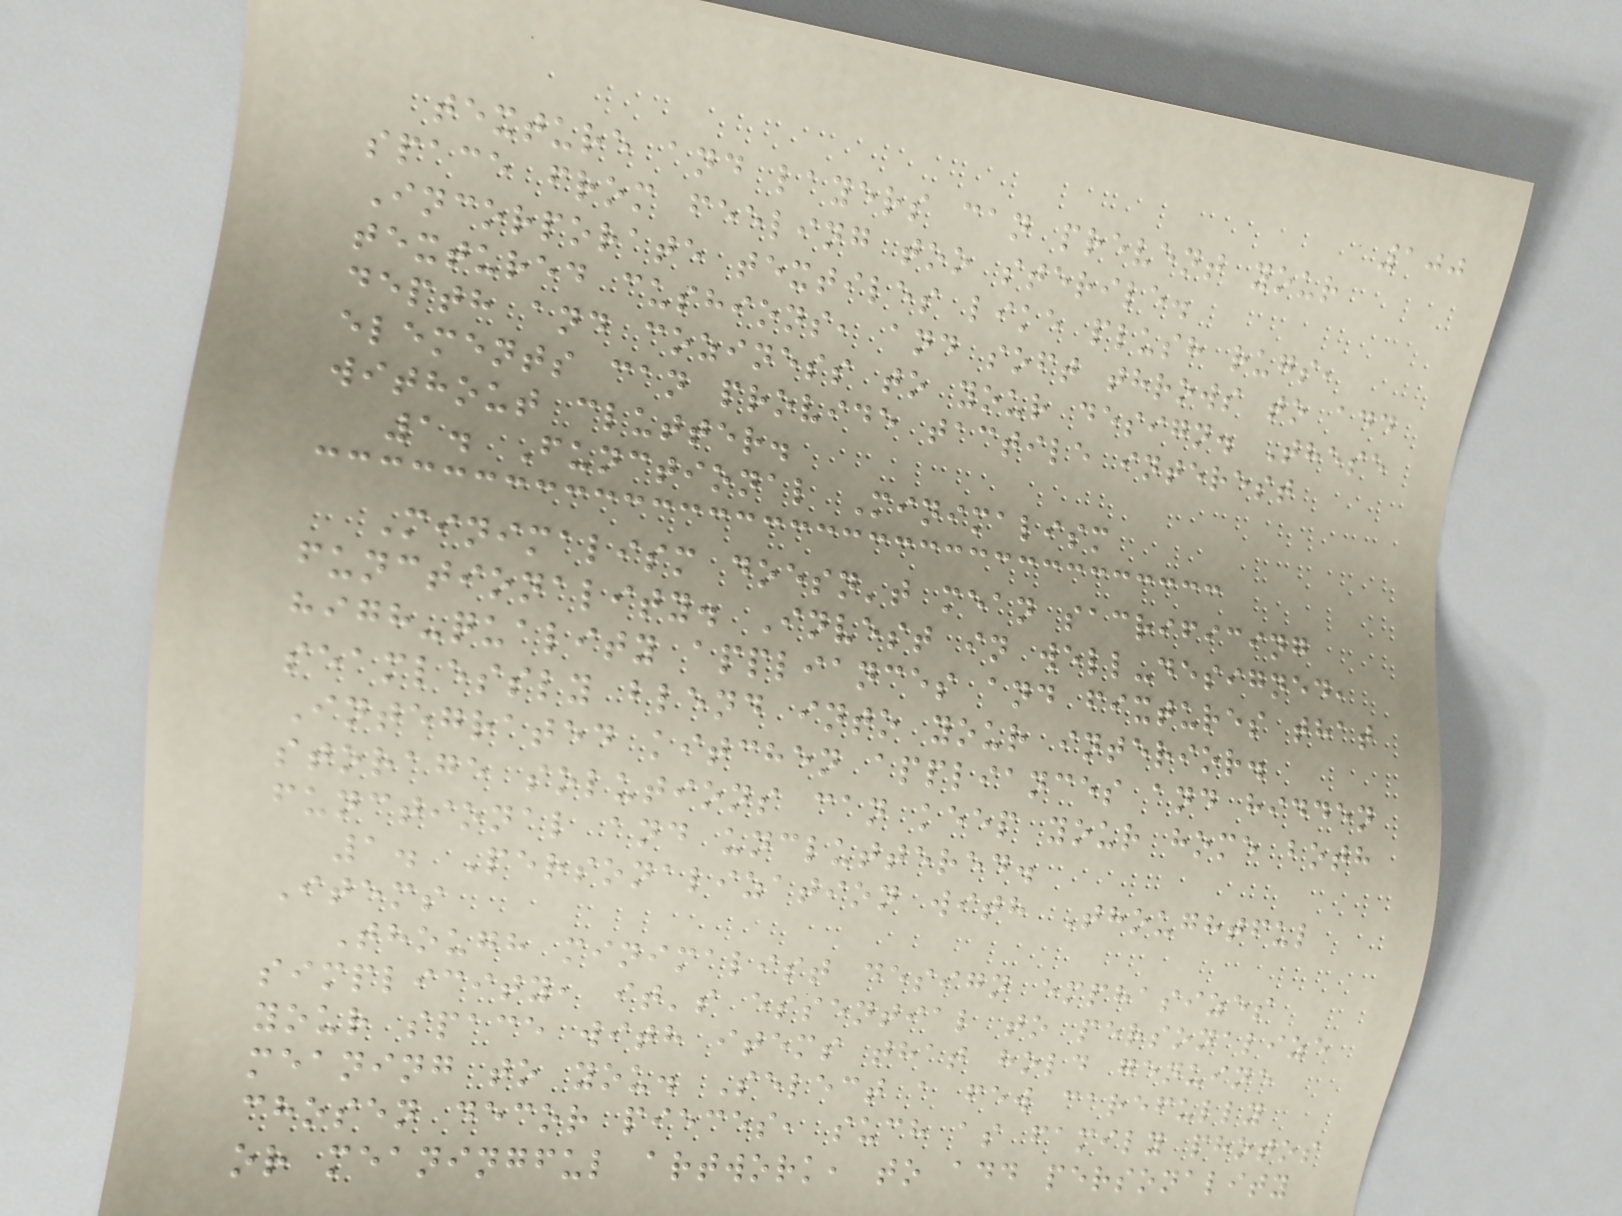100
texture and layers can prevent your
space from feeling too sterile.
Incorporate textiles like plush rugs,
textured cushions, and soft throws to add
depth and coziness to your design. These
elements can provide tactile interest
without clutter.
1. Functional Minimalism
Minimalism doesn't mean sacrificing
functionality. Invest in well-designed,
high-quality appliances and fixtures that
seamlessly blend into your interior.
Integrated kitchen appliances and hidden
storage solutions can keep your home both
functional and uncluttered.
1. Personalization with Thoughtful
Items
Though minimalist design emphasizes
simplicity, it's essential to personalize
your space with items that hold genuine
meaning to you. Select a few carefully
chosen decor pieces, such as family photos
or meaningful artwork, to add personality
